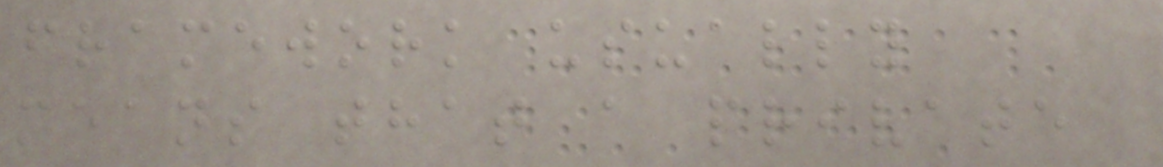framework usually
means that a private
